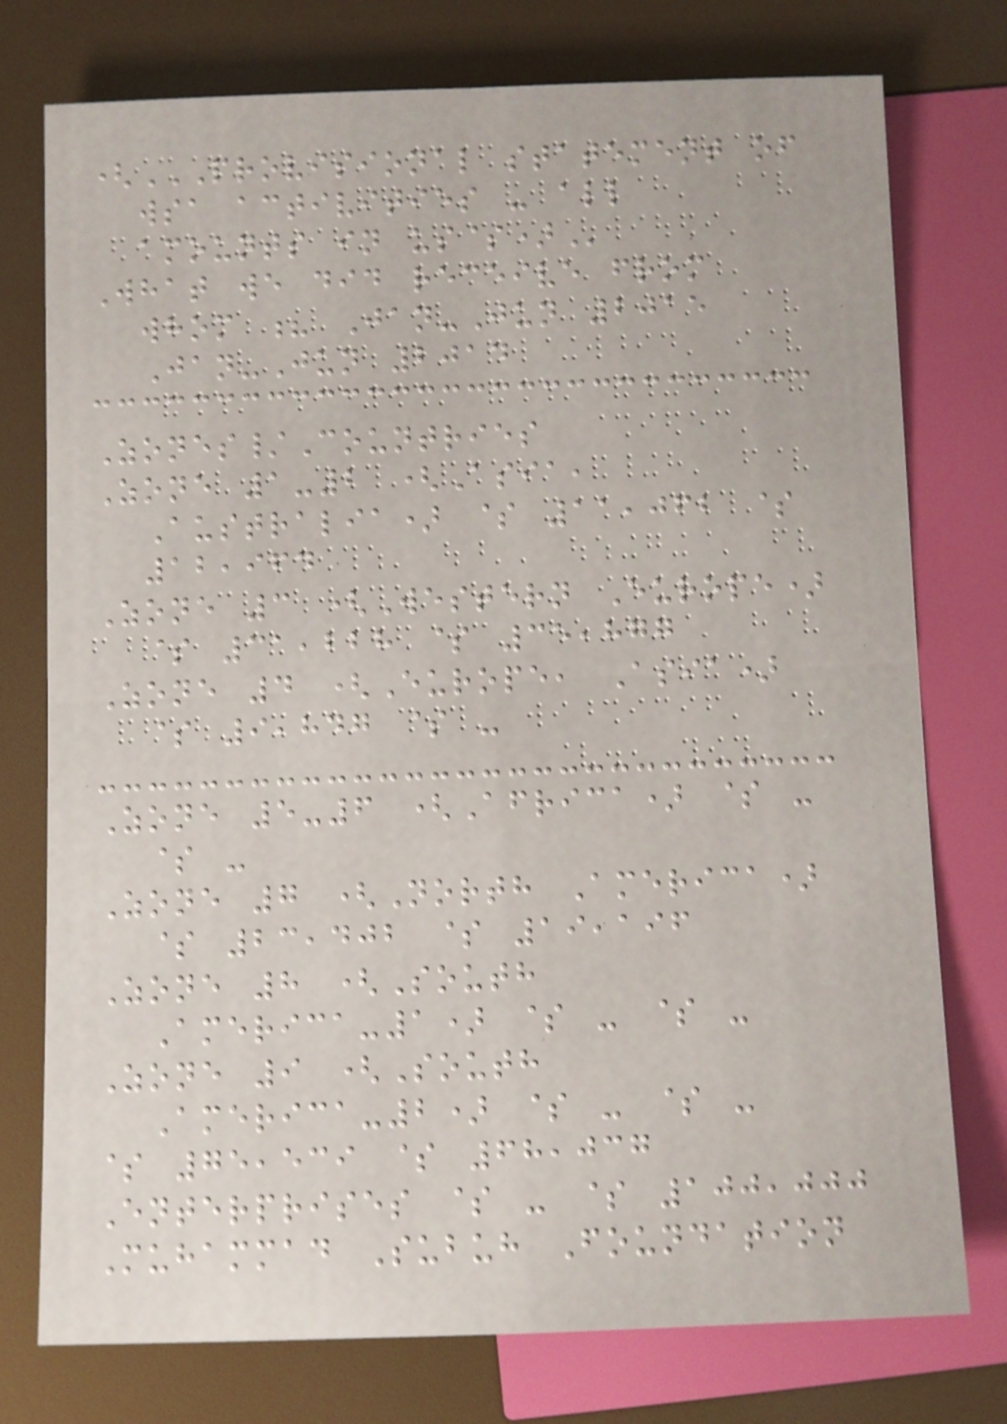(PROVISIONAL STATEMENT OF
WSA ACTIVITIES - ALL
AMOUNTS IN US$)
What we did receive from
whom ? Jan-Jun 2015
Jan-Jun 2014
Zones/Countries
Zone 1-2 (Asia,
Australia) $ 11,062 $
12,964
Zone 3 (Western Europe)
$ 31,228 $ 35,877
Zone 4 (Europe, Asia)
$ 9,847 $ -
Zone 5-6 (Africa) $ -
$ -
Zone 7 (North America)
$ 23,402 $ 19,196
Zone 8 (South
America-1) $ - $ -
Zone 9 (South
America-2) $ - $ -
$ 75,539 $ 68,037
Enterprises $ - $ 100,000
Muhammad Subuh Foundation
